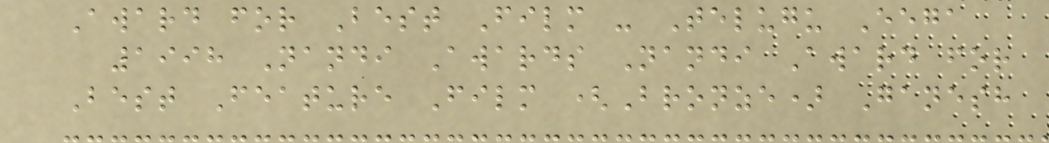Award for Best Film - Telugu Eega
1998 Nandi Awards Nandi Award for
Best Feature Film (Bronze) Ganesh
